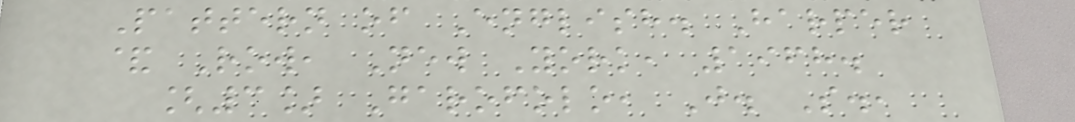Pattern of English. Harper
& Row, New York, 1968.
[3] Garofolo, J. S.,
